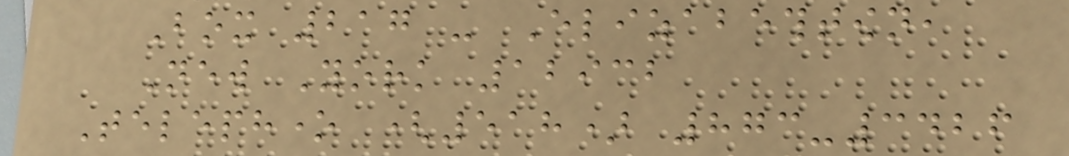Box 217 - Elizabethtown,
New York 12932
Telephone (518) 873-3426
